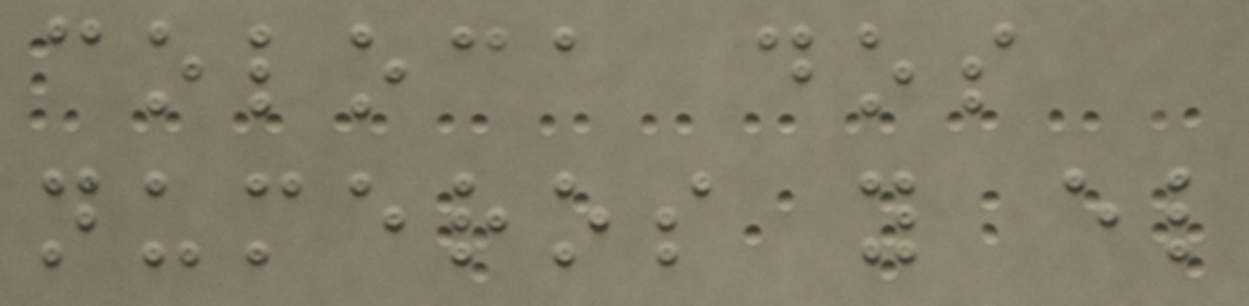coloca dos
numeros y el
